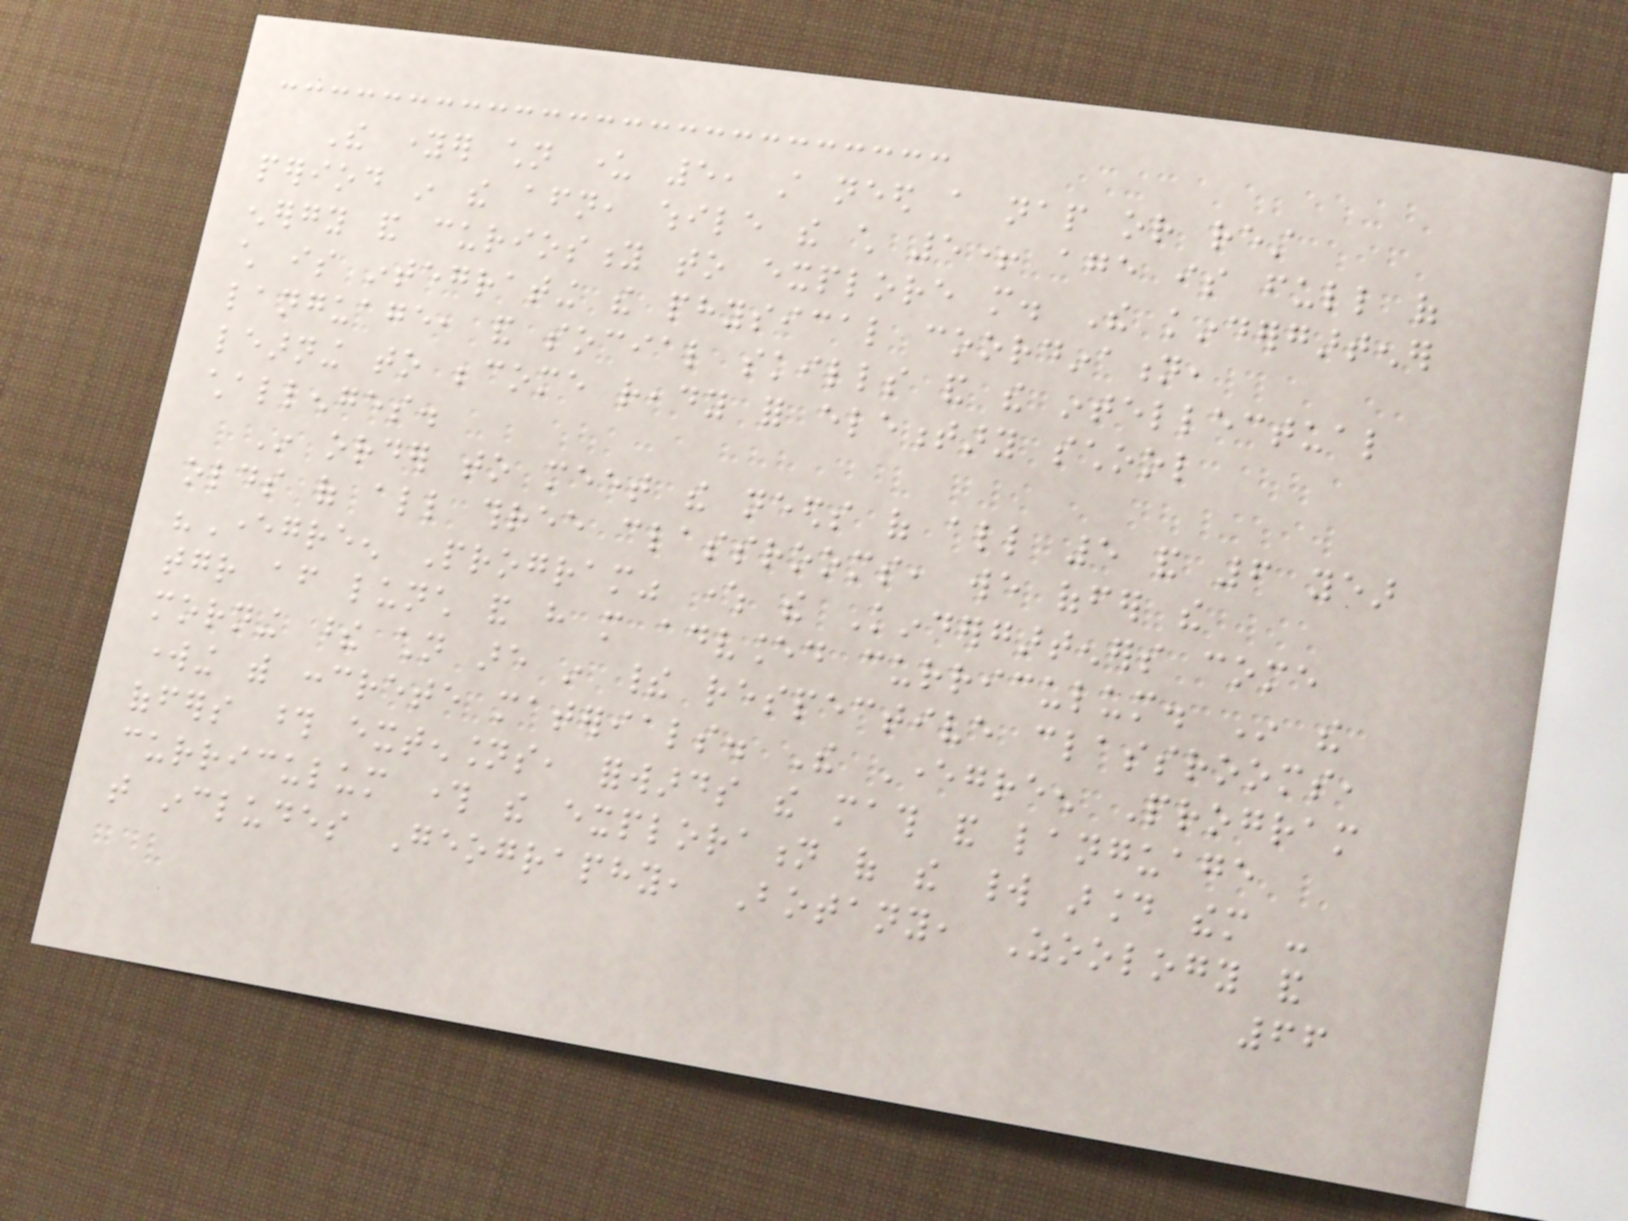The younger children under 5, still need a nap or rest
period in the afternoon, while the child 5+ age is full of
energy and curiosity to explore more. The kindergartener
child is integrating the physical coordination,
language, and social skills and the intellectual
learning to become ready for elementary school
challenges.
In order to meet the needs of all 5 and 6 year
olds of all three classrooms, we offer the
"Evergreen Program" where the Kindergarteners come
together after lunch and have more advanced curriculum. In the
morning these children are in their respective classrooms,
working with concrete materials. The Evergreen Program
offers those extensions, forwards the math and language
curriculum through the exploration of the world around them -
that includes Geography, Botany, Zoology and
66
